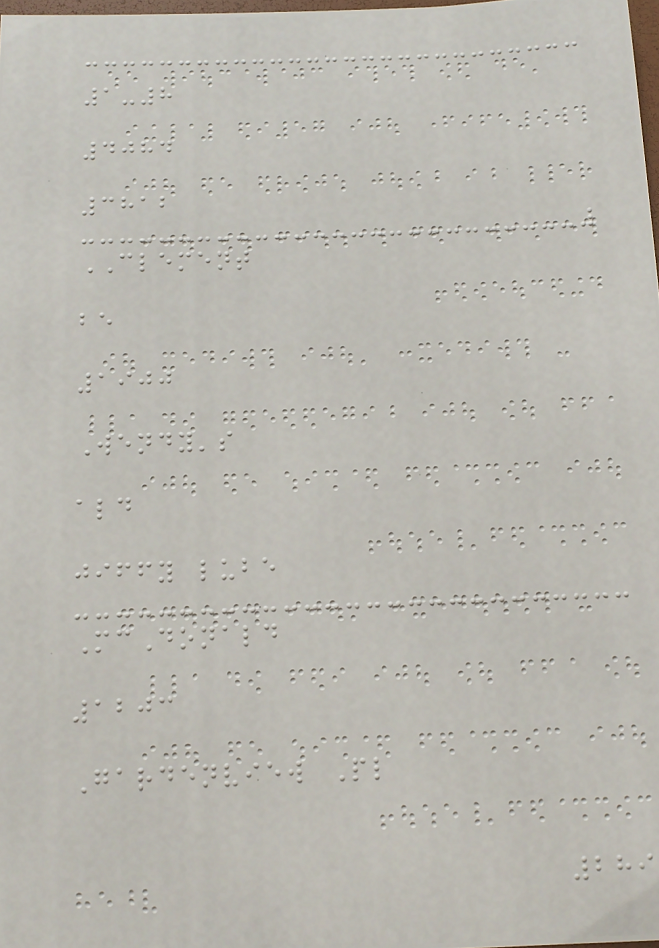1-8
4084
3812
CLEMENT
be
1900
Wendy's
ald
jiffy lube
McDonald
1203
Gardenview Pl
289
